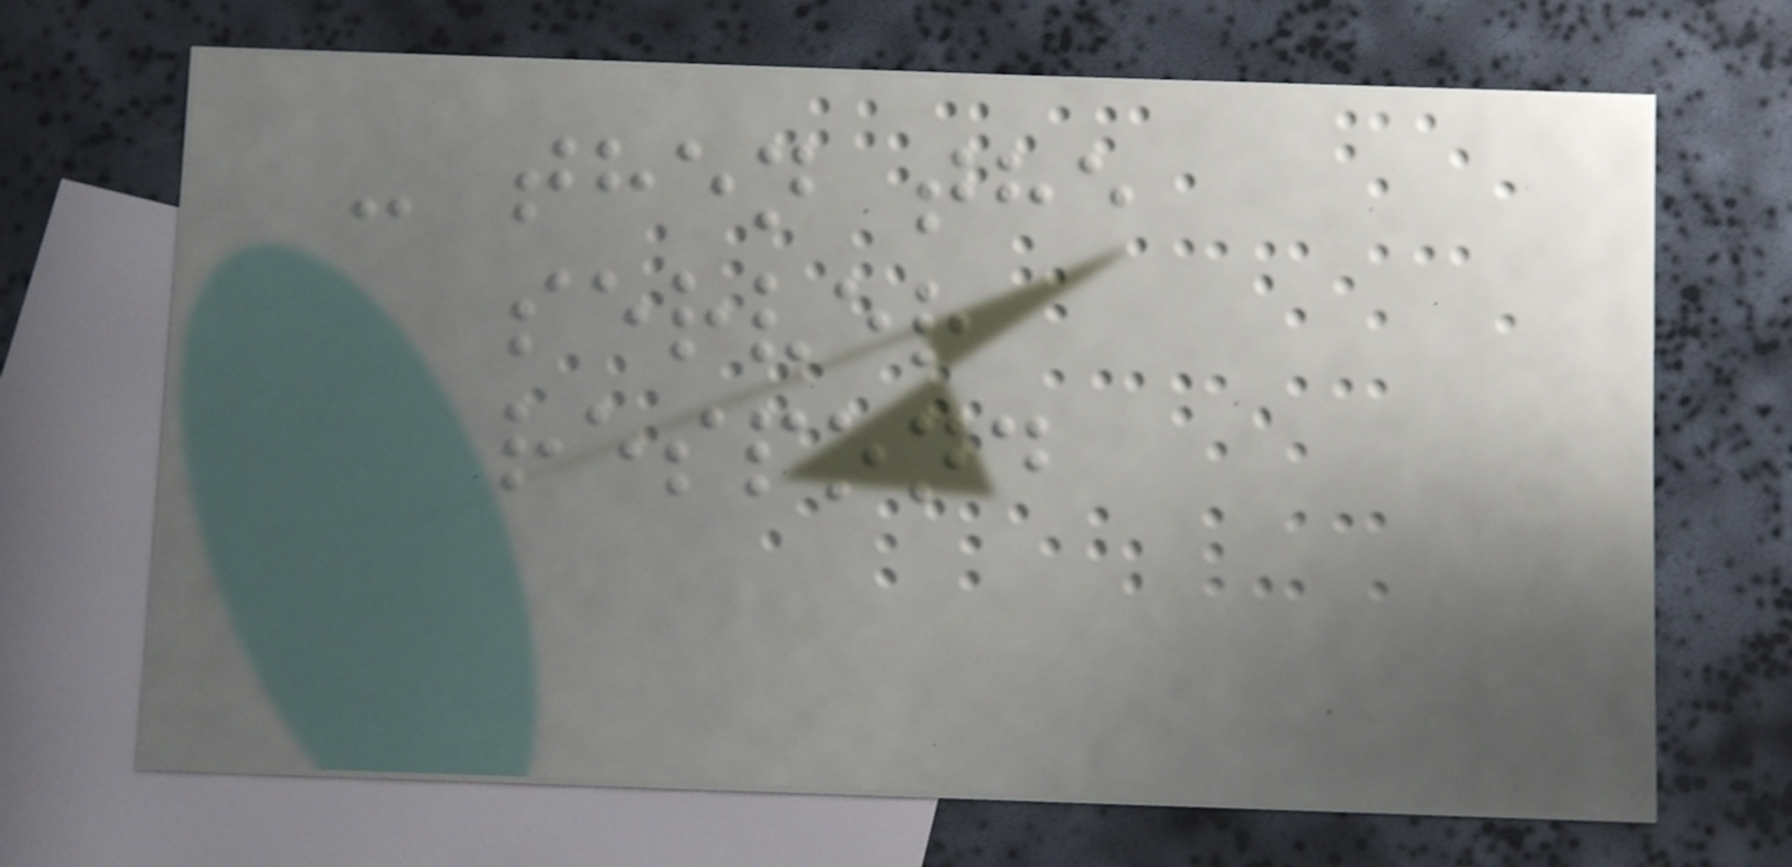- then the
server
respond
